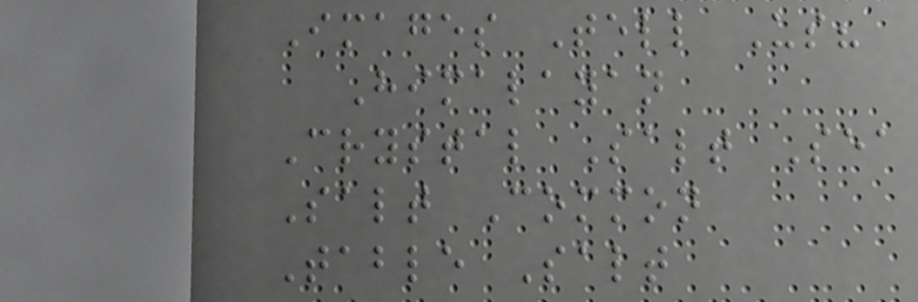Images Tell Us?
Himalayan
Crystal Salt Sea
Salt Common
Table Salt
